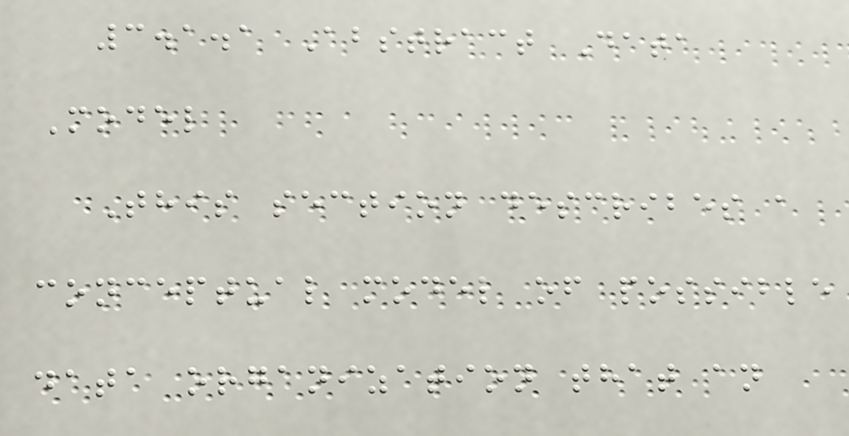3.1.1 Abstract Data
Model
This section describes a
conceptual model of possible
data organization that an
